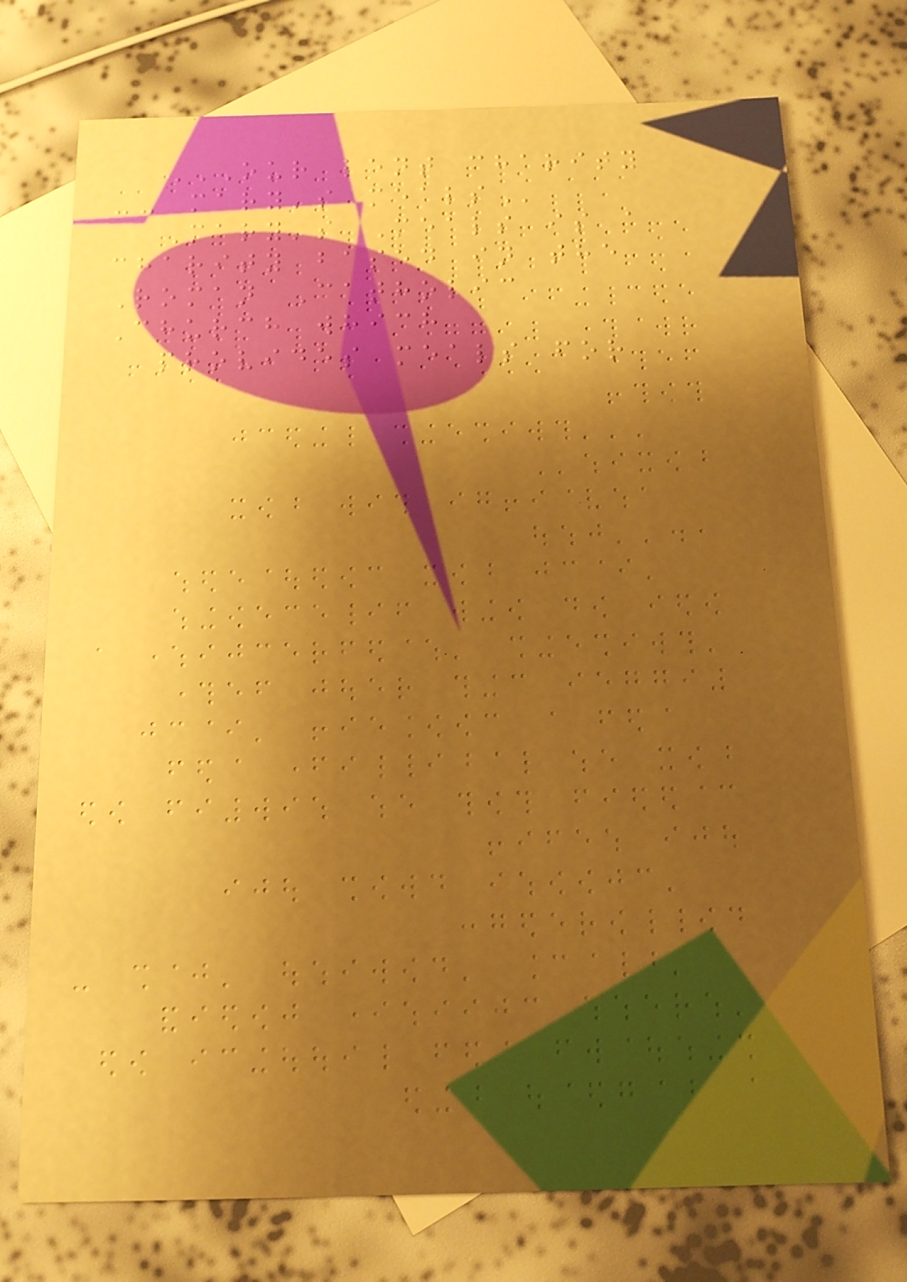OUR LENT CHARITY
-- MARY'S MEALS
Mary's Meals is a
charity based in the
Roman Catholic
Church which
provides meals for
